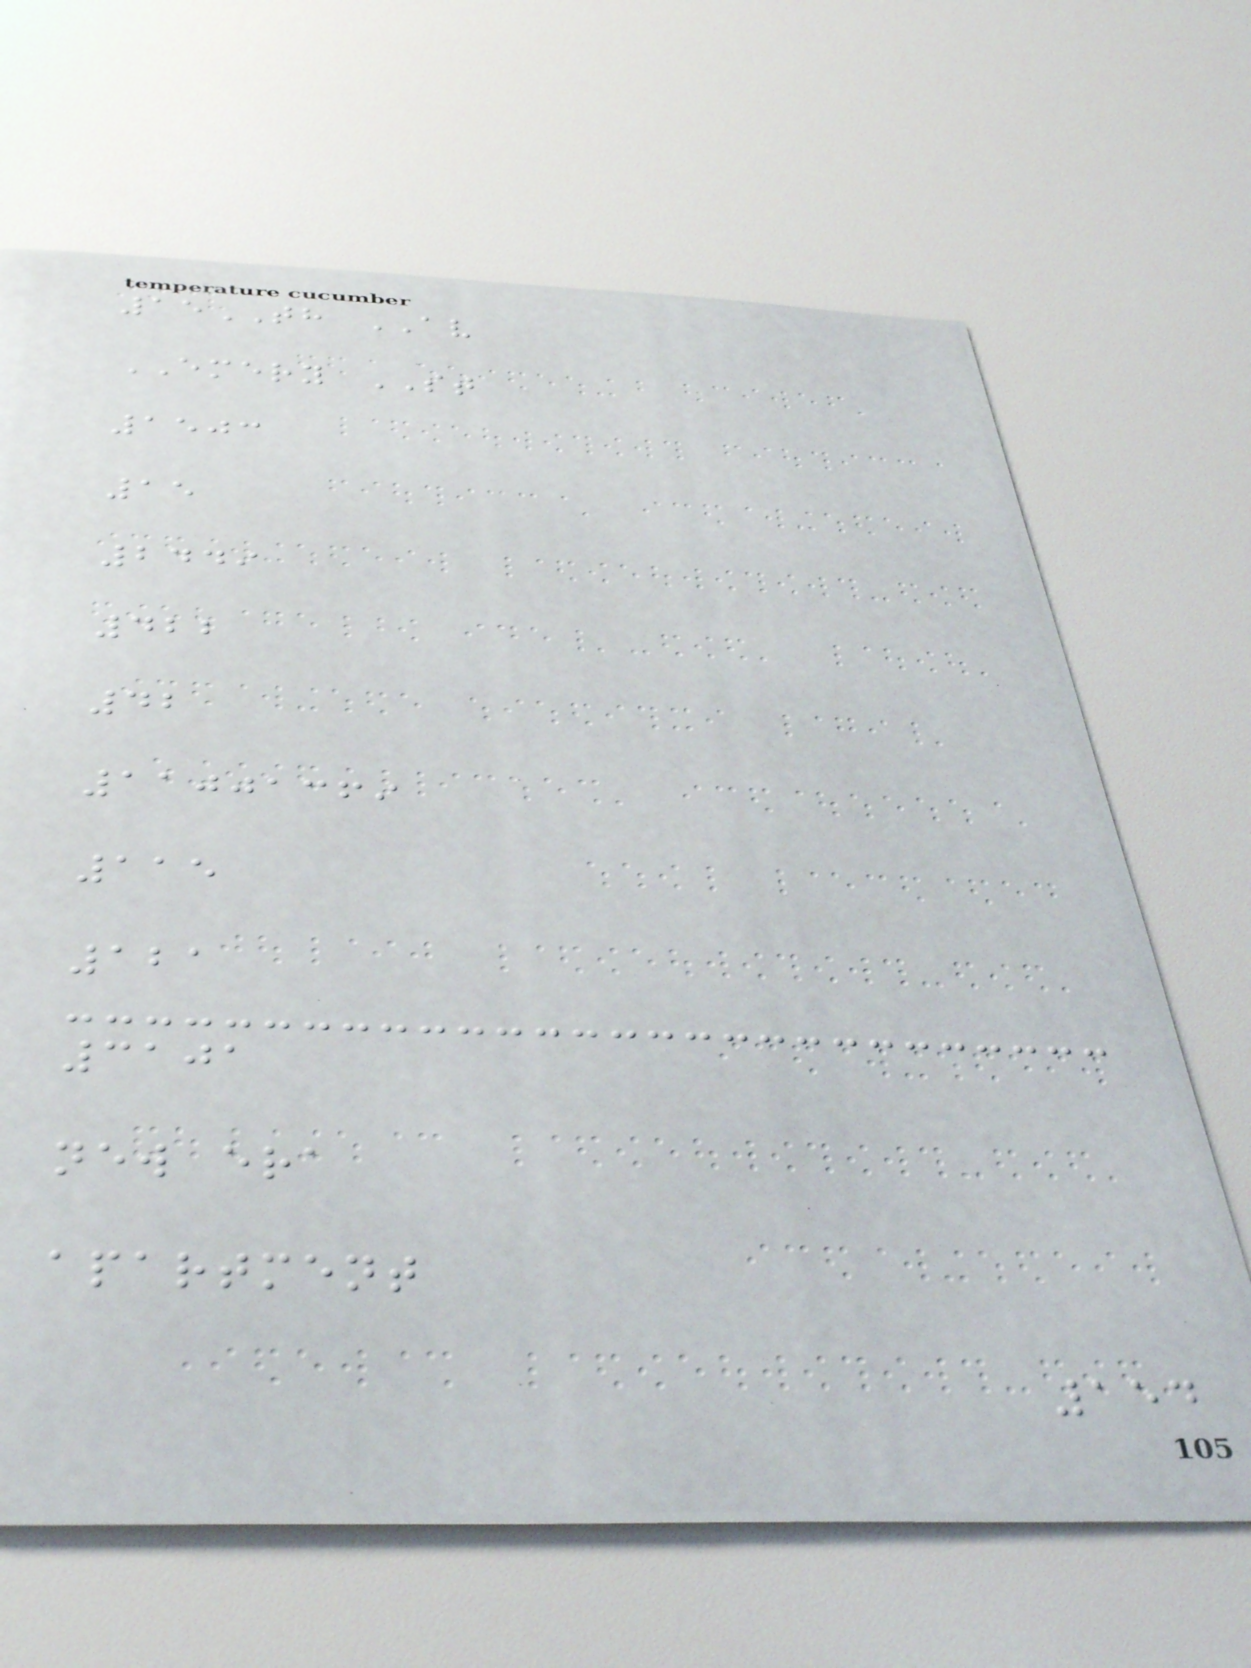15TH AV
EMERY ST
1503
15
2449
422
42
11001369
115
121
3101
new era
apartment
154
